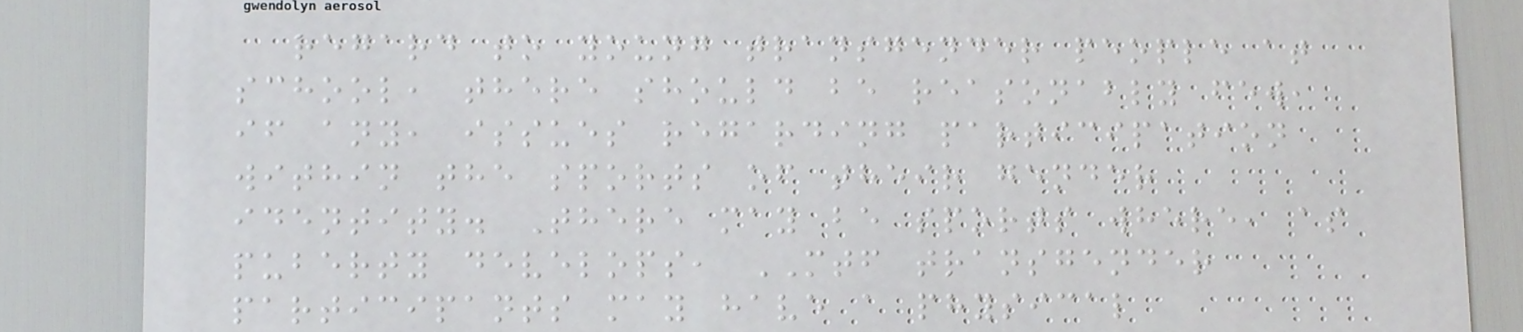regard to young transgender people at
school, there should be reasonably few,
if any, issues regarding participation
within the sports of their gender
identity. There may be sports where, as
puberty develops, MTF transgender
participants may have a physical
